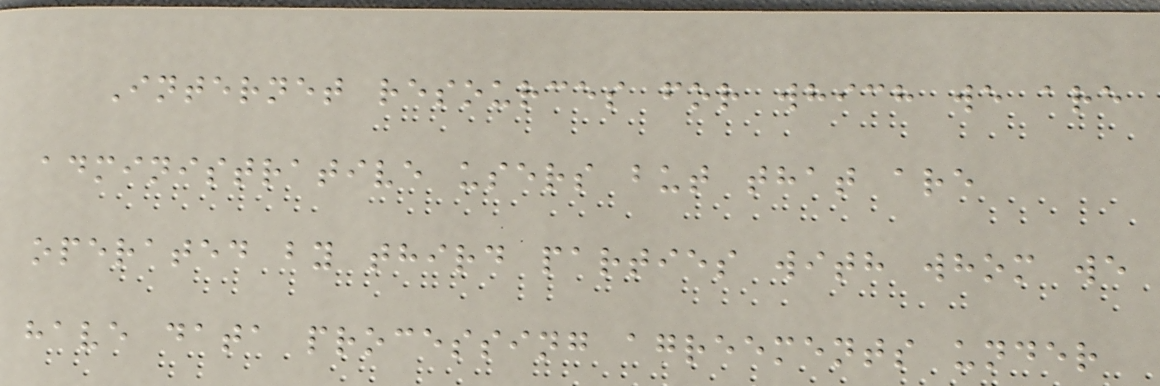Internet resources for which we are
administrative users but that are
operated by third parties with whom we
have data processing agreements under
